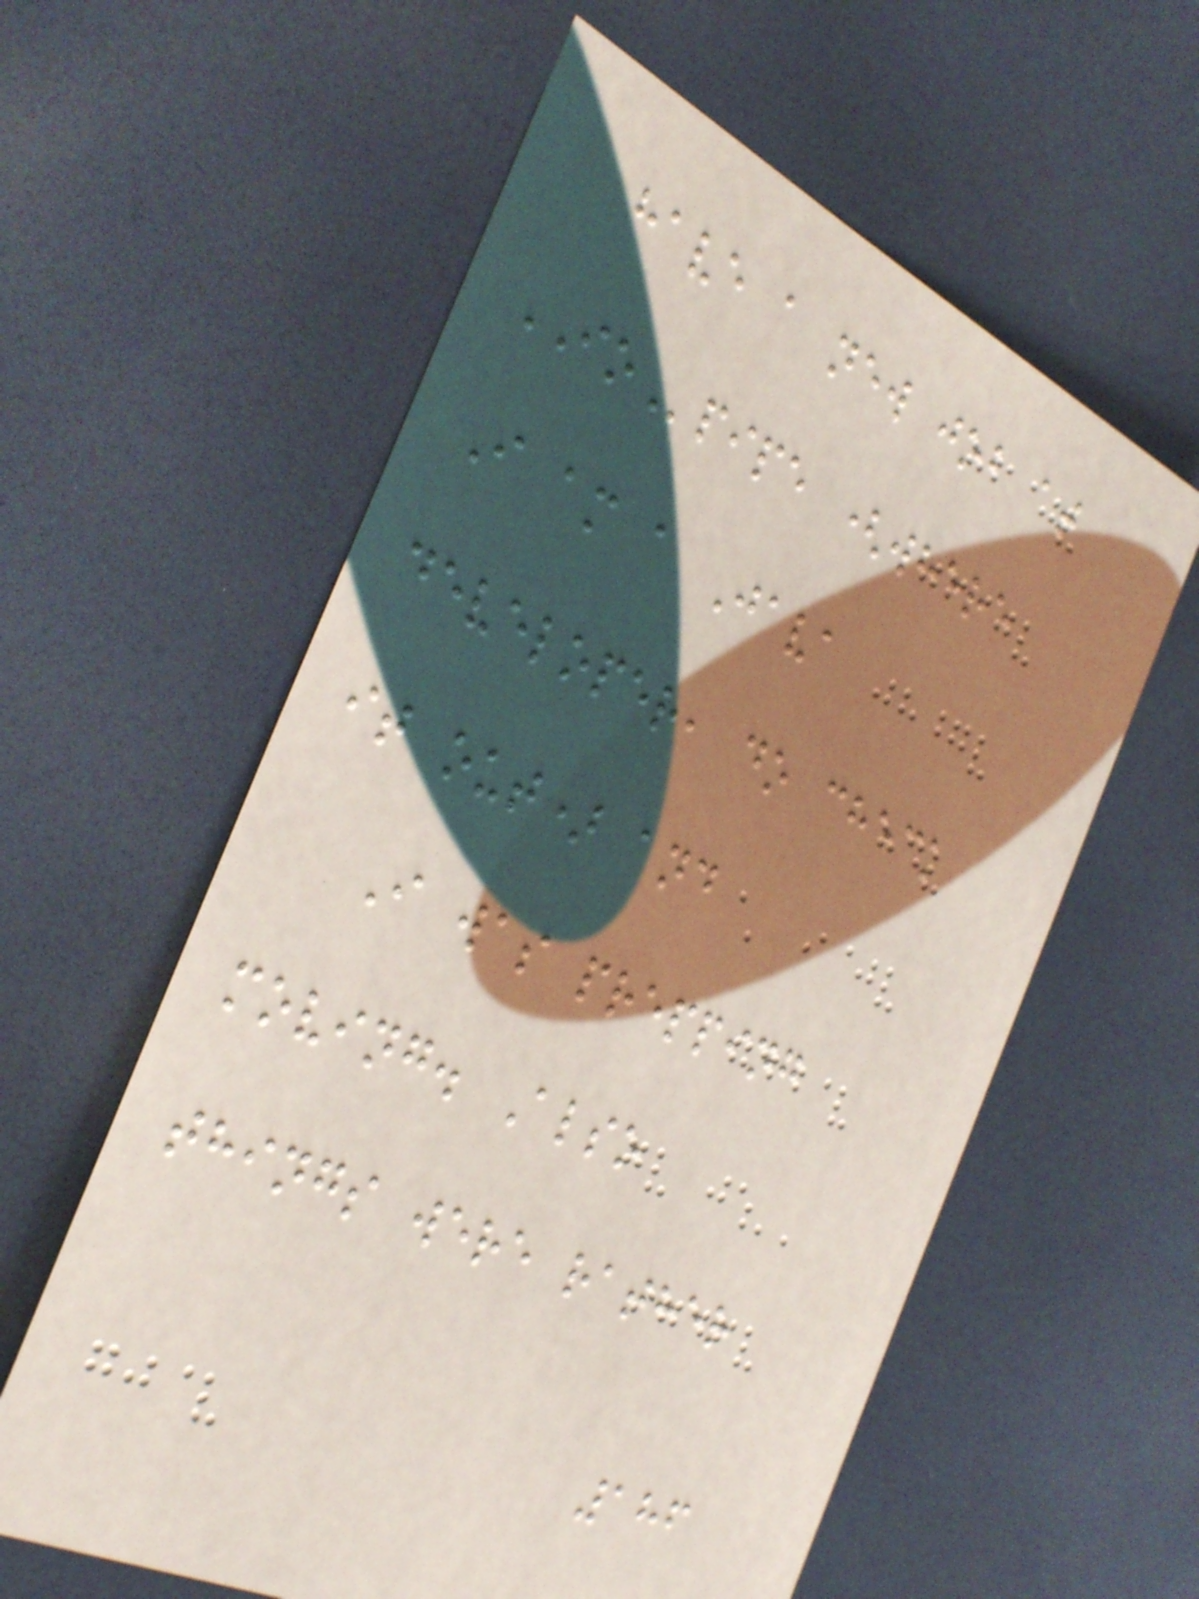have a new job at
IOpipe (where
I am a Java
developer, do check
it out) and
I was prepping
moving. Also
things were rather
186
